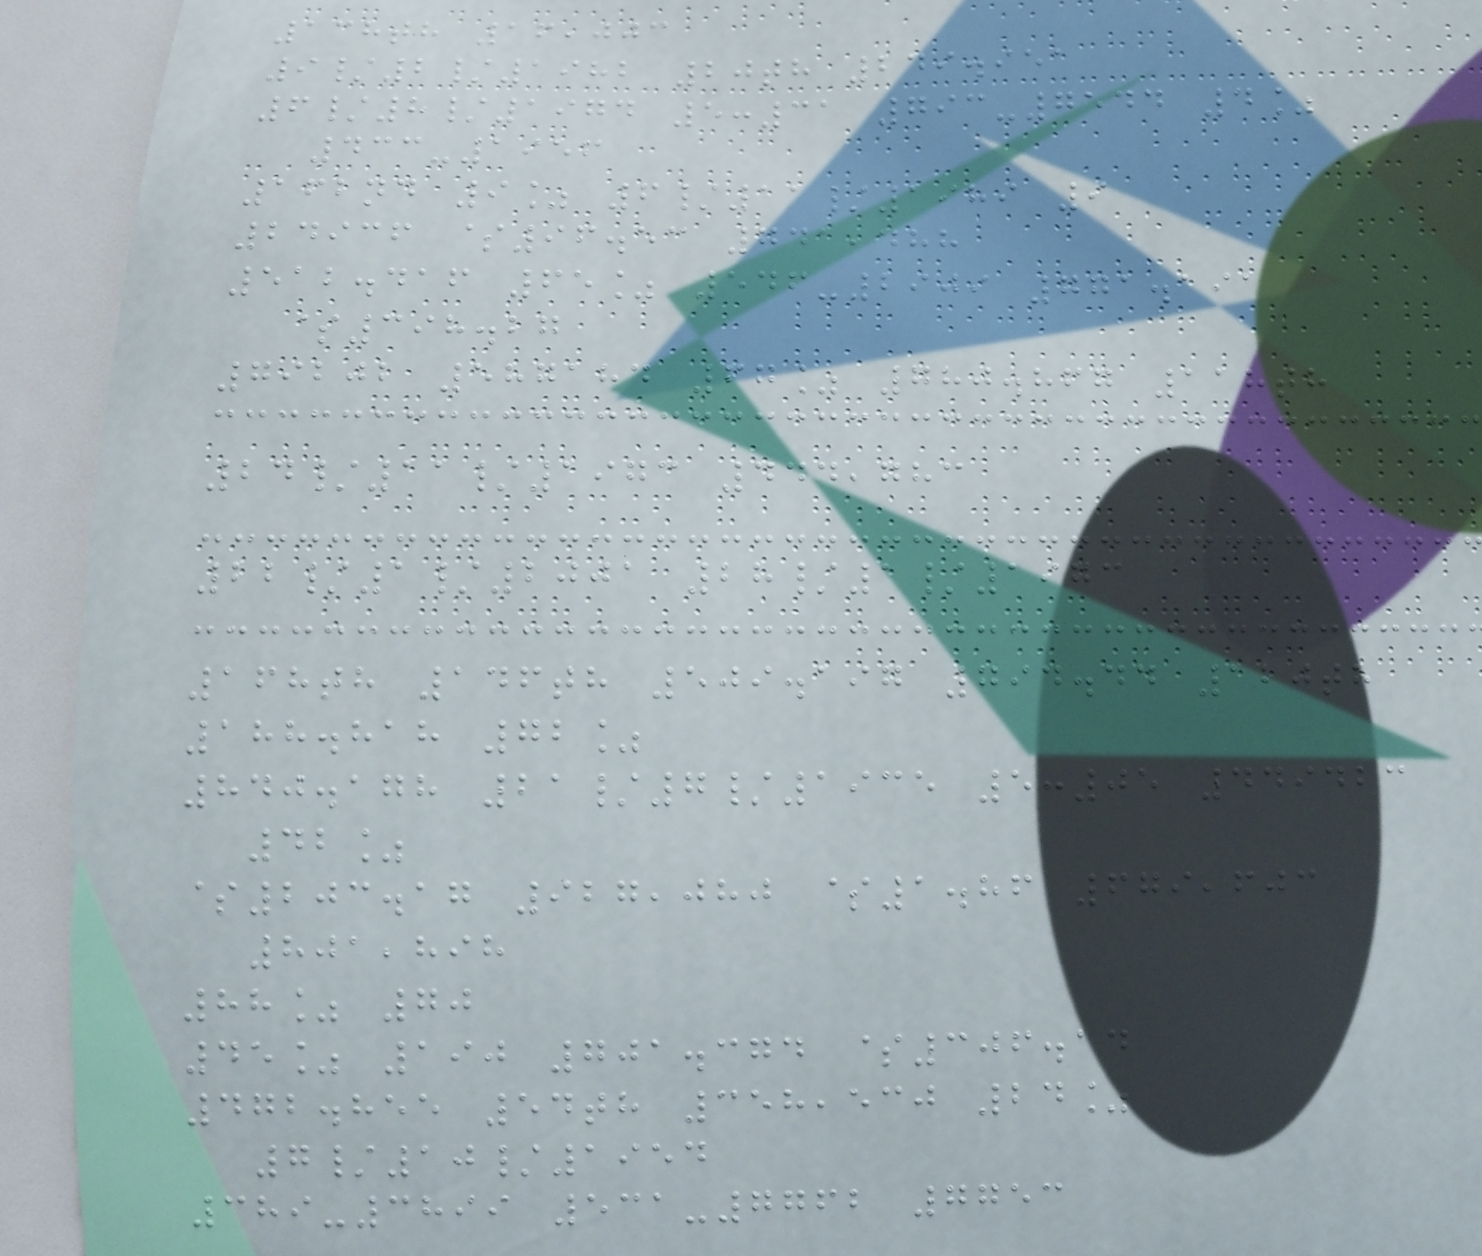138th 16,003
9/2/1982 20th 249.951
6/8/1974 5:31 793-7544 4%
433-1956
162nd 9% 6/11/1989 9
24936 $96.53 741,488
512.416 65% 546-2909 771.191
$398.27
79202 587184 67% 780.867 118th
24/11/1973 444,783
22/1/2001 28/1/1973
168th 146th 509.197 794.44 120th
188.818 72%
840.178 21/7/1935 5:05 449423
42%
$203.17 927,080 $1.86 679,603
801,898
88% 70
45% 190 701.374 $306.14
472.855 54th 358,530 24%
7/10/1954
389-3899 531-7762 7753
